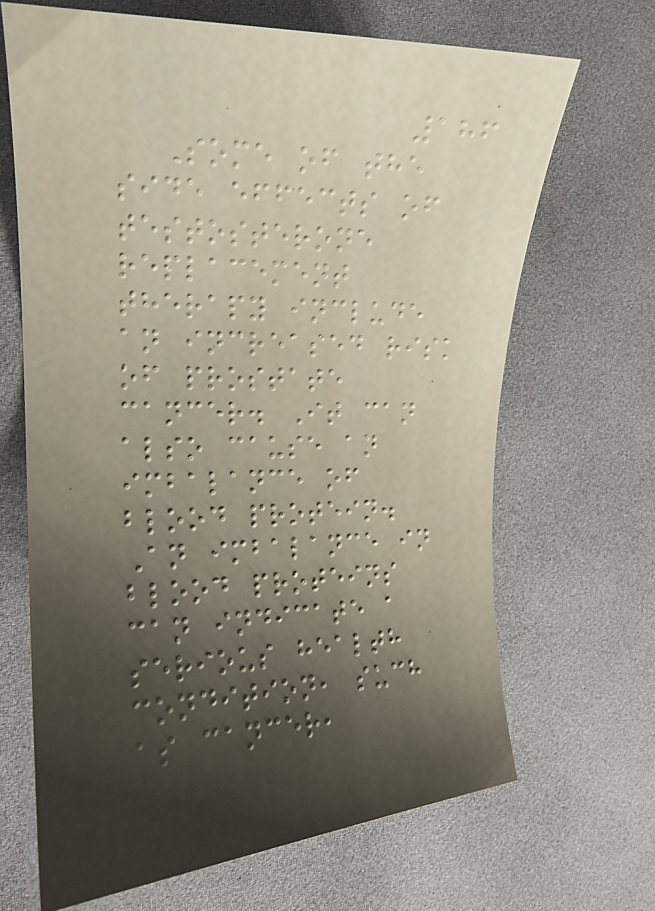186
Some of the
side effects of
testosterone
replacement
therapy include
an increased risk
of prostate
cancer. It can
also cause an
imbalance of
blood protein.
An imbalance in
blood proteins
can indicate a
serious health
condition, such
as cancer,
